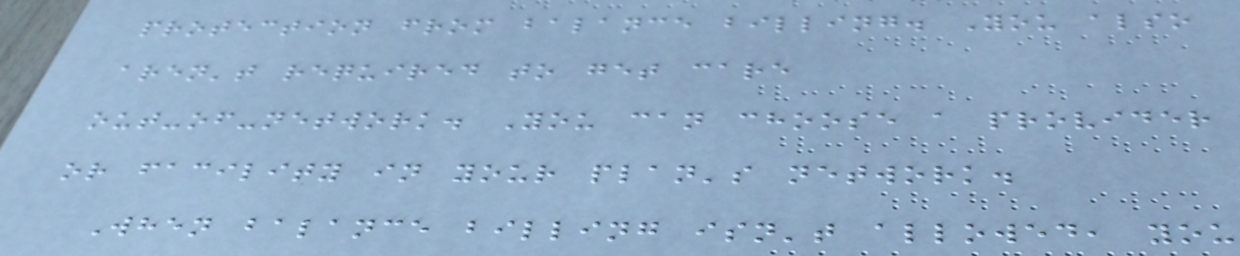protection from balance billing. You also
aren't required to get care
out-of-network. You can choose a provider
or facility in your plan's network.
When balance billing isn't allowed, you
